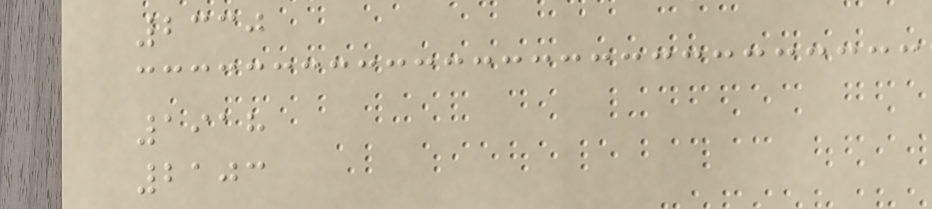2330
1918
2103
